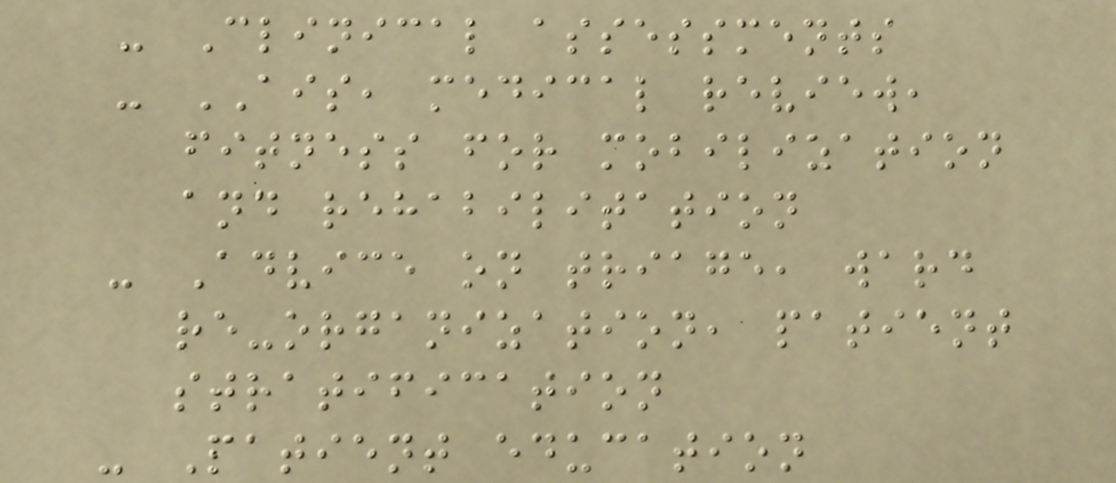- Clinical assessments
- AIS, medical review,
fitness for mobilization
and rehabilitation
- Advice on triage, ward
re-organization, patient
stratification
- Patient education
